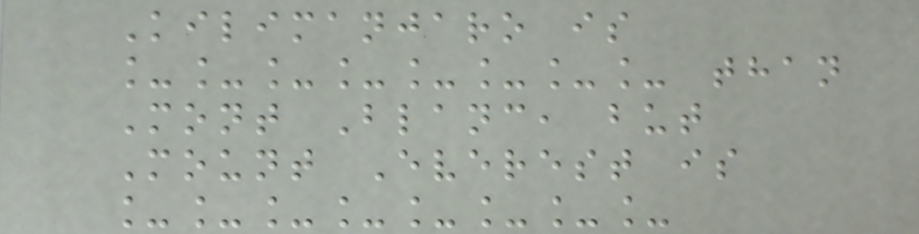Kilimanjaro is
________ than
Mont Blanc, but
Mount Everest is
________
